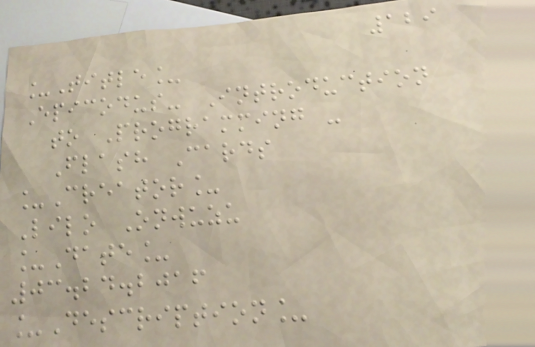129
_Title_
Epicodus- Introduction
to Programming -
Flash Cards
_Creator_
Lilo Onwuzu
_Date_
03.24.2016
_Description_
